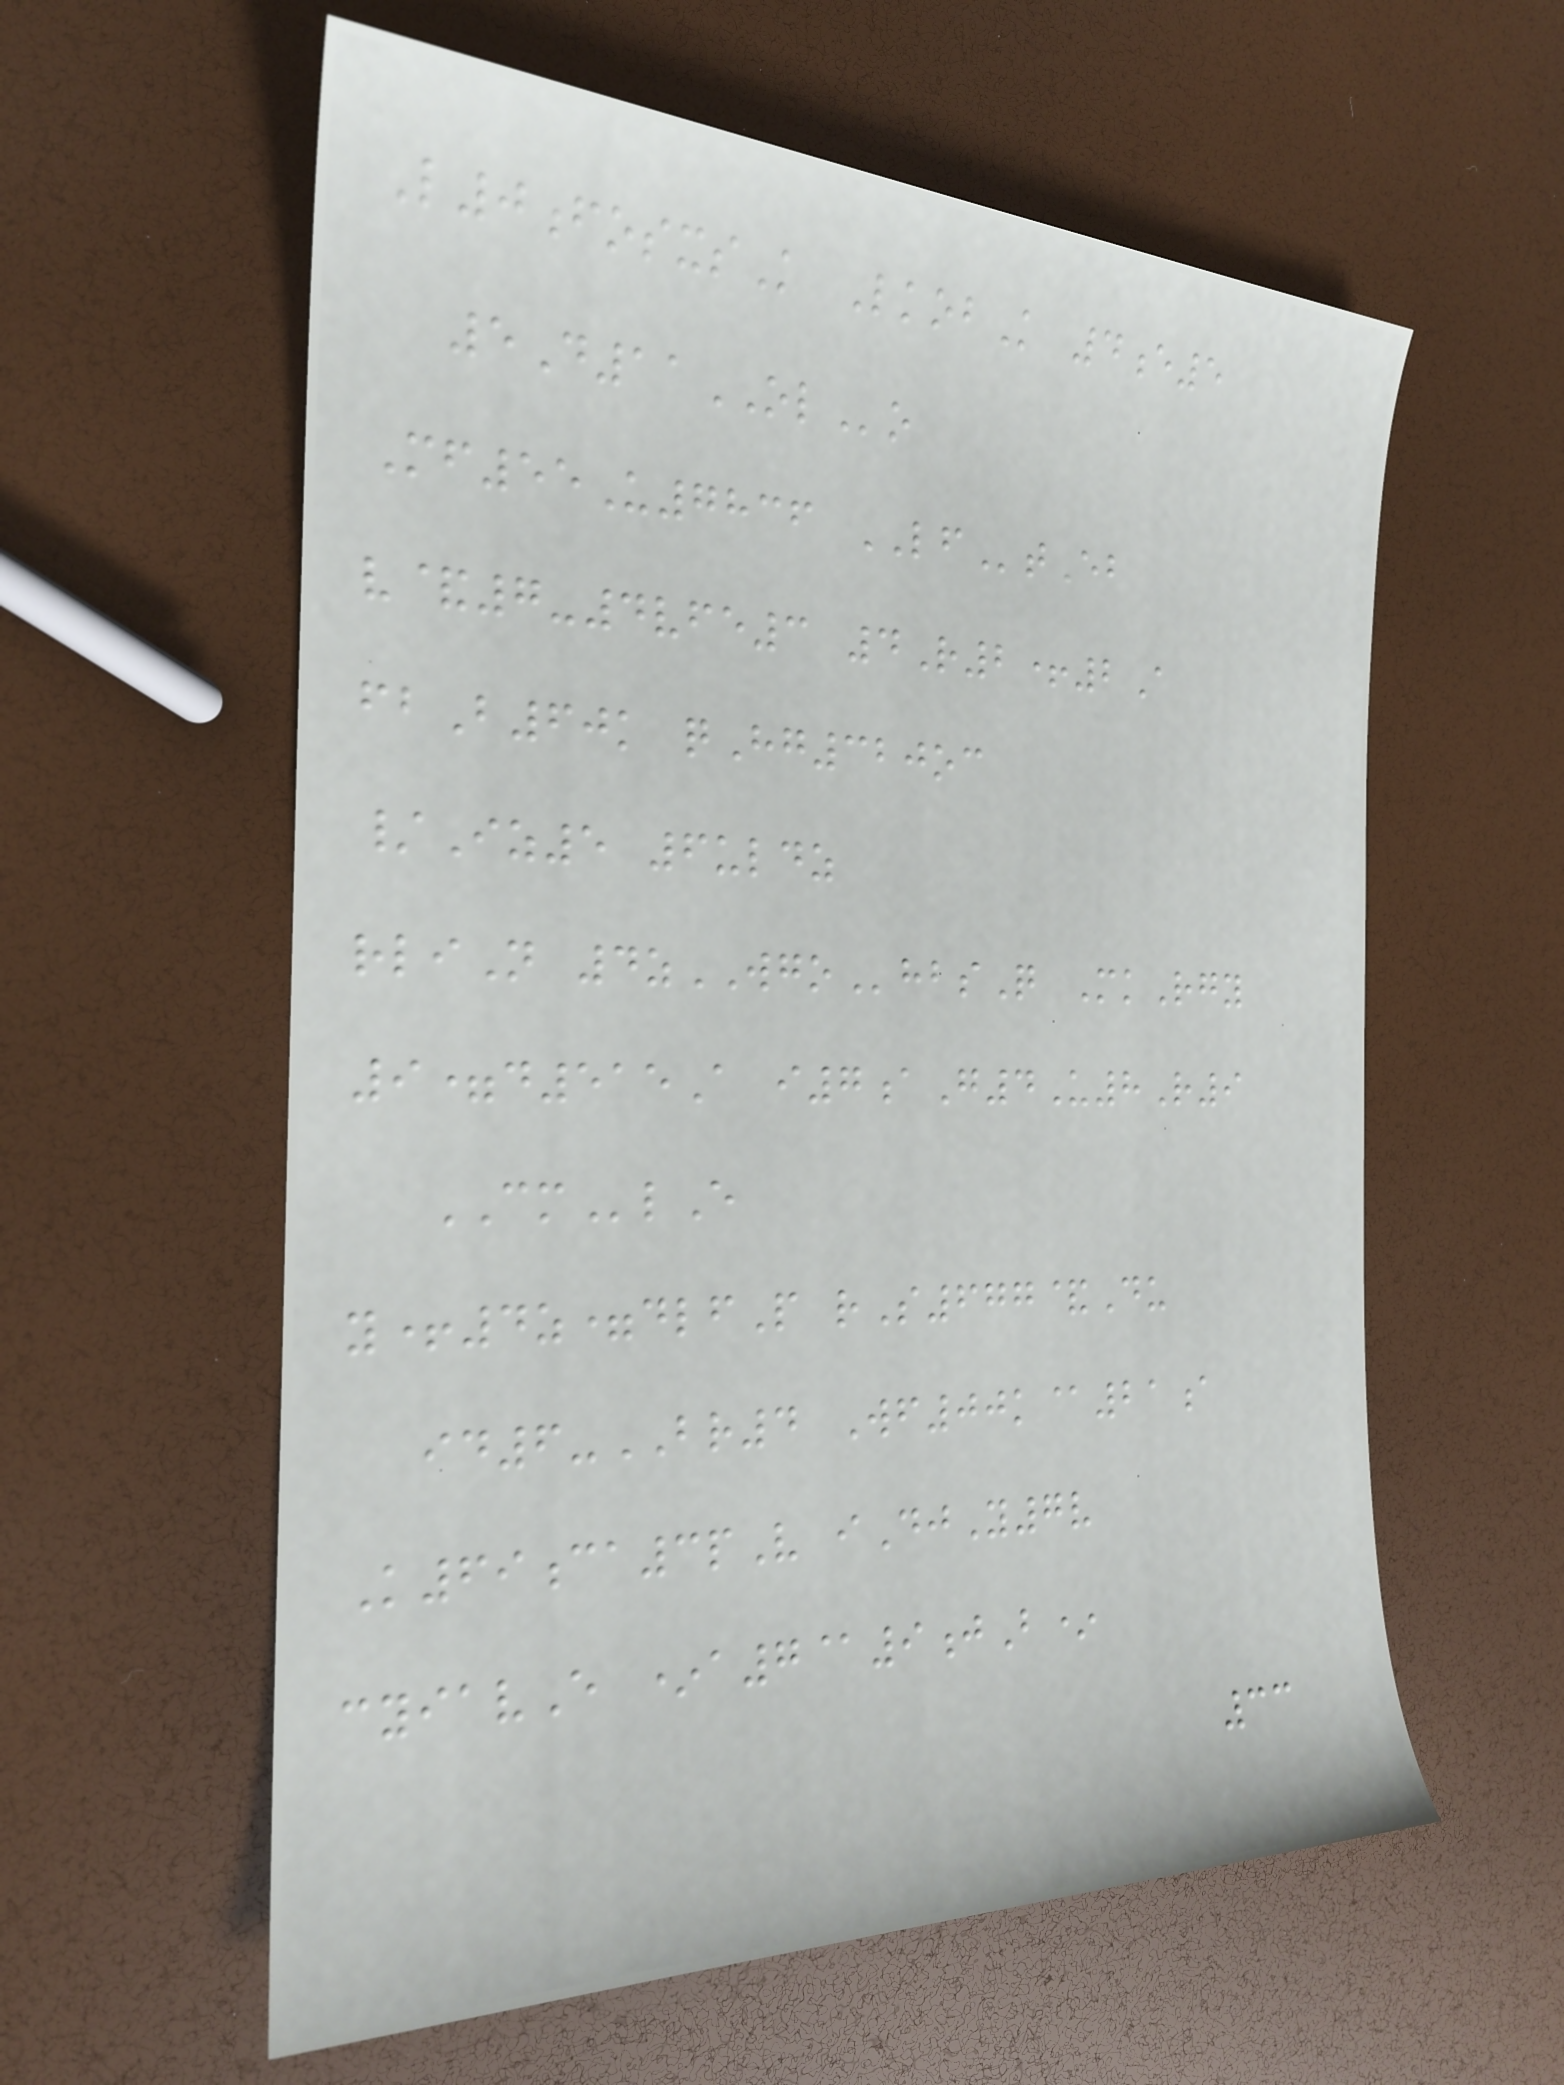L0fosxsK LkobK 4e5
5D11OLo
Mf55U7836 LFtEb
v&7-4vfe3 4R2+2A
fbB60k qHg320oc
/Iz5 6uldz
rliN 4zWGOhbsQ MkRgy
9=d515A i7aG4U8R9
CMlE
y+4z=dlfP rS677&Du
id6-BR4 Wf00k@21a
K69ca3pV iDjY7v
cyiavE *a7@9jB*
33
